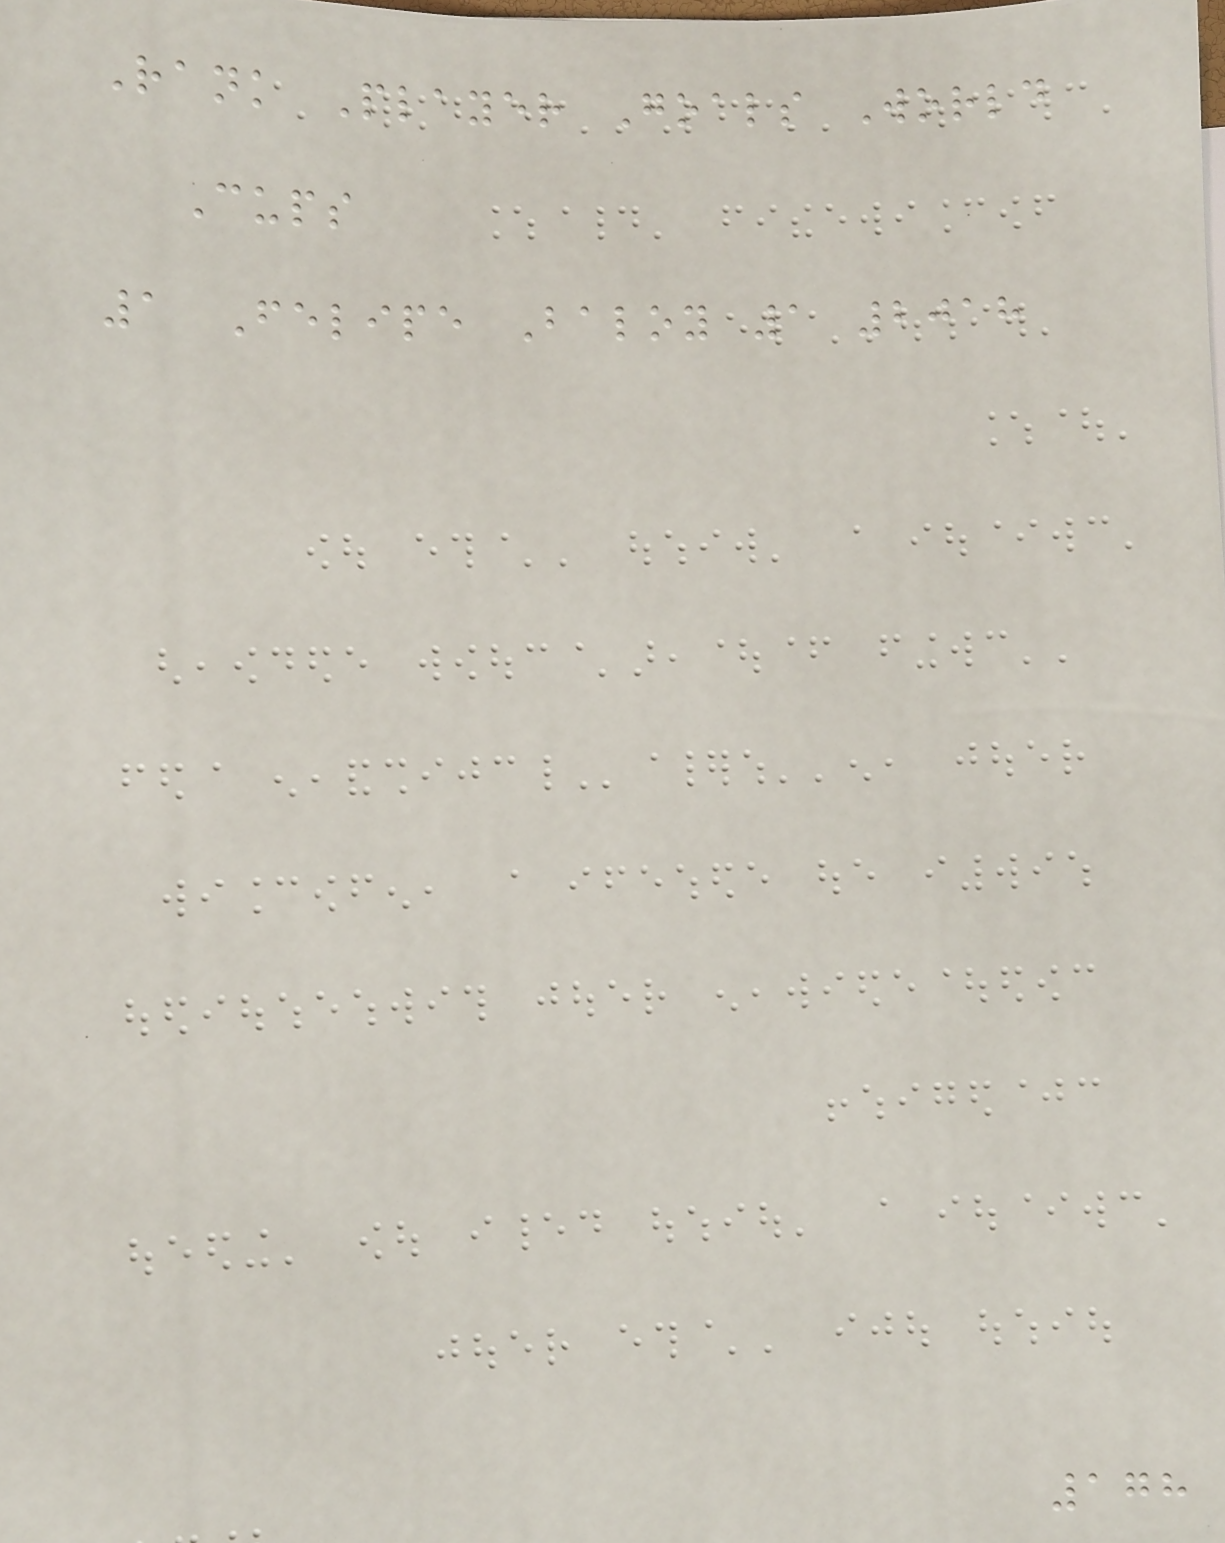Rank Player Goals World
Cups
1 Felipe Baloy 1 2018
178
